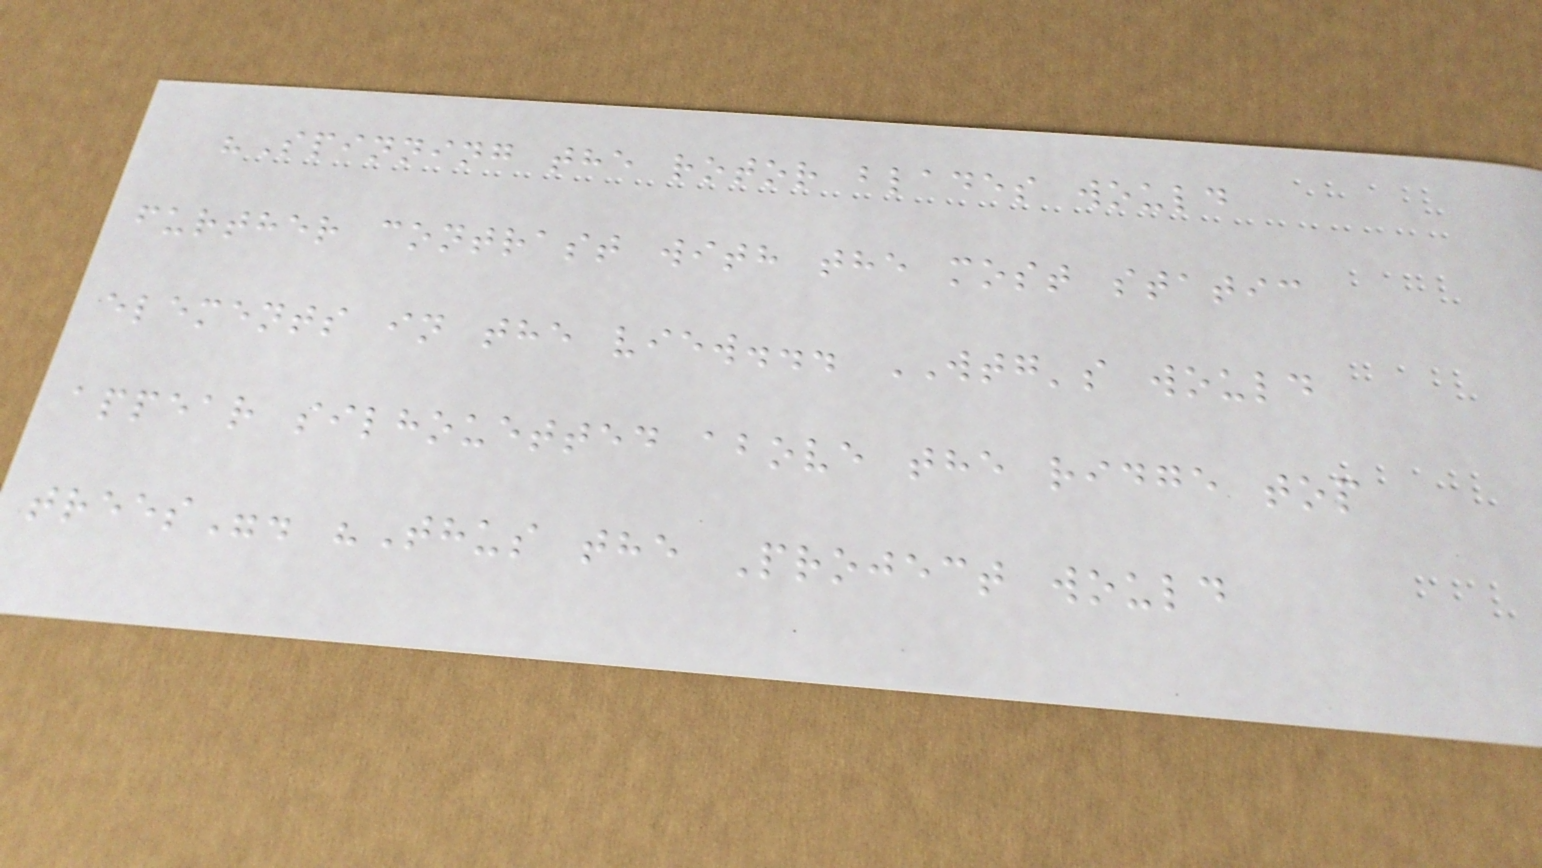"Spinning the rotor blades would
further contrast with the most static
elements in the view... WTG's would
appear silhouetted above the ridge top
trees". "Thus the Project would
